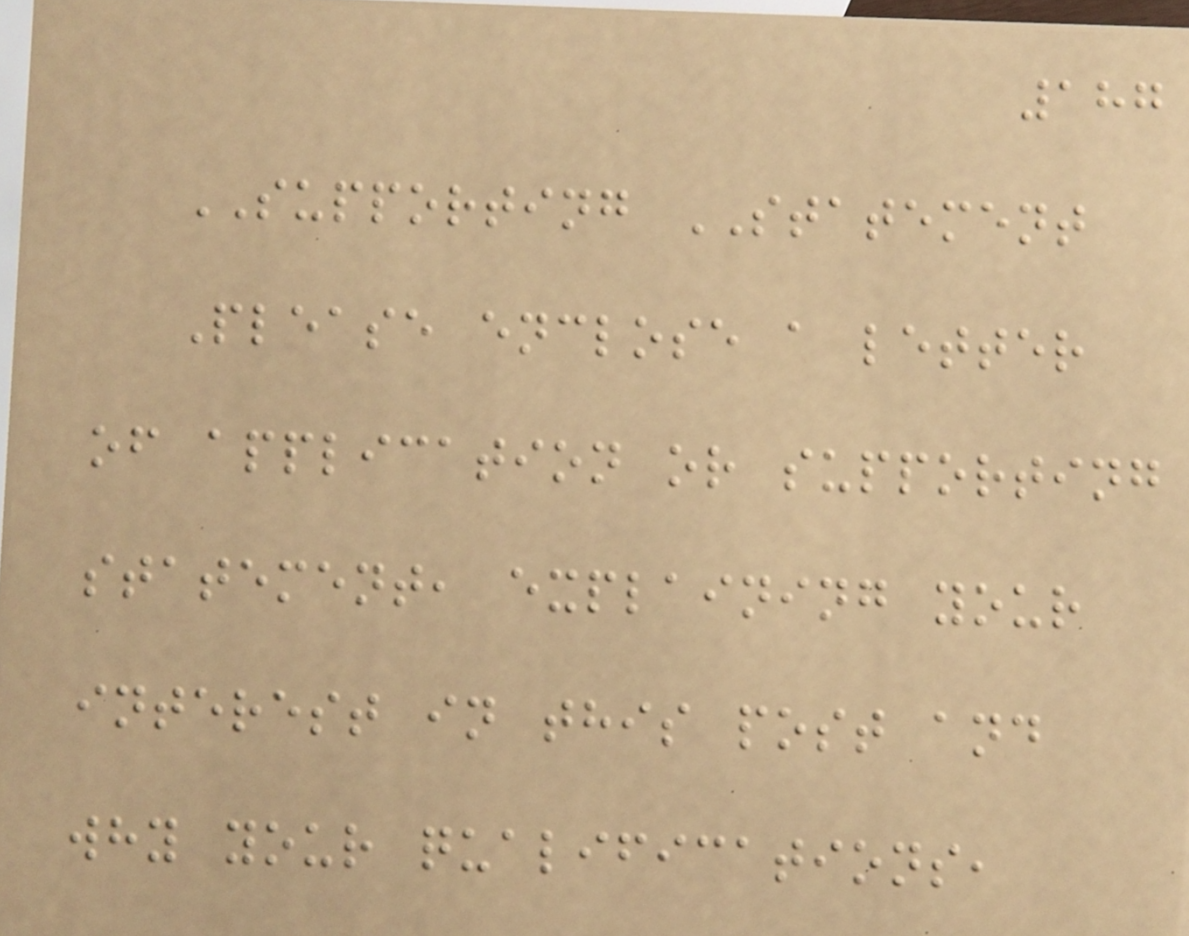187
SUPPORTING STATEMENT
Please enclose a letter
of application or supporting
statement, explaining your
interest in this post and
why your qualifications,
